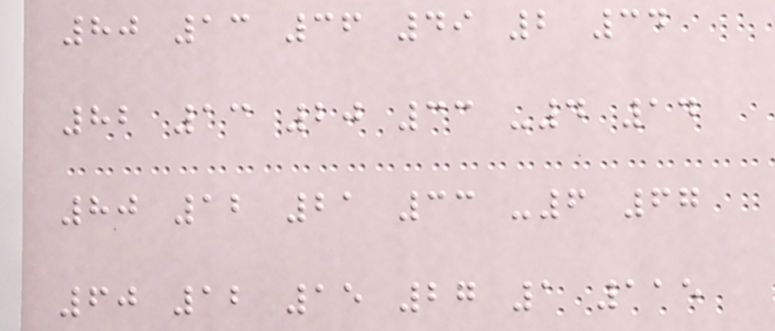80 13 36 49 2 34
82 13 20 33 -4 14
80 12 21 33 -6 67
60 12 15 27 1 115
